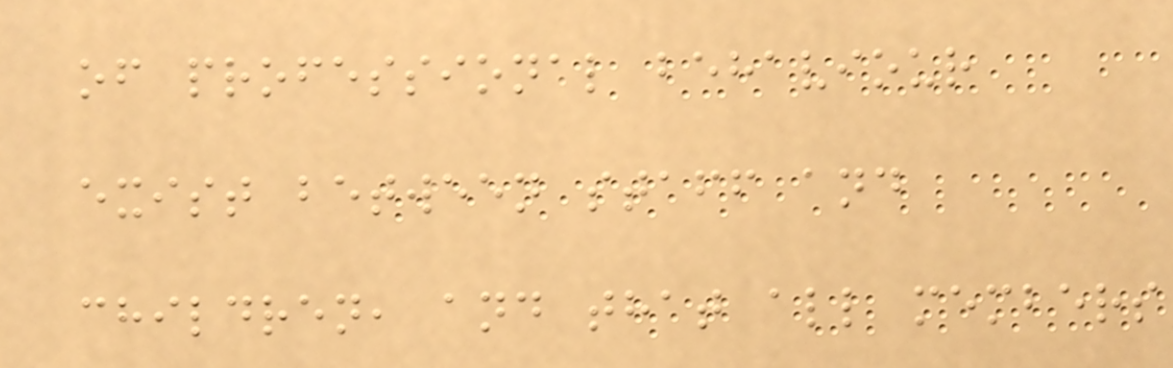of professional behaviour
exist between staff and
children, and that all members
